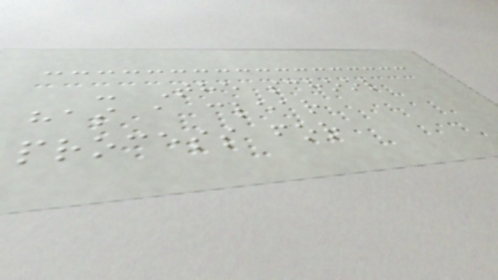- The school
has a clear
process for
